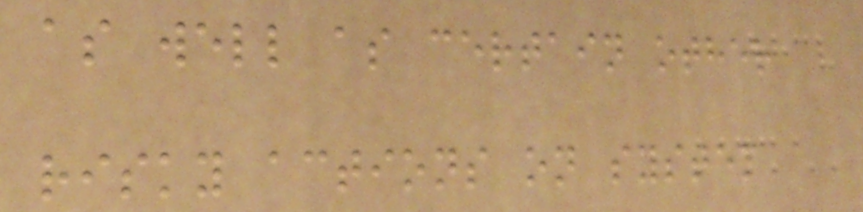as well as certain other
risky actions on system
